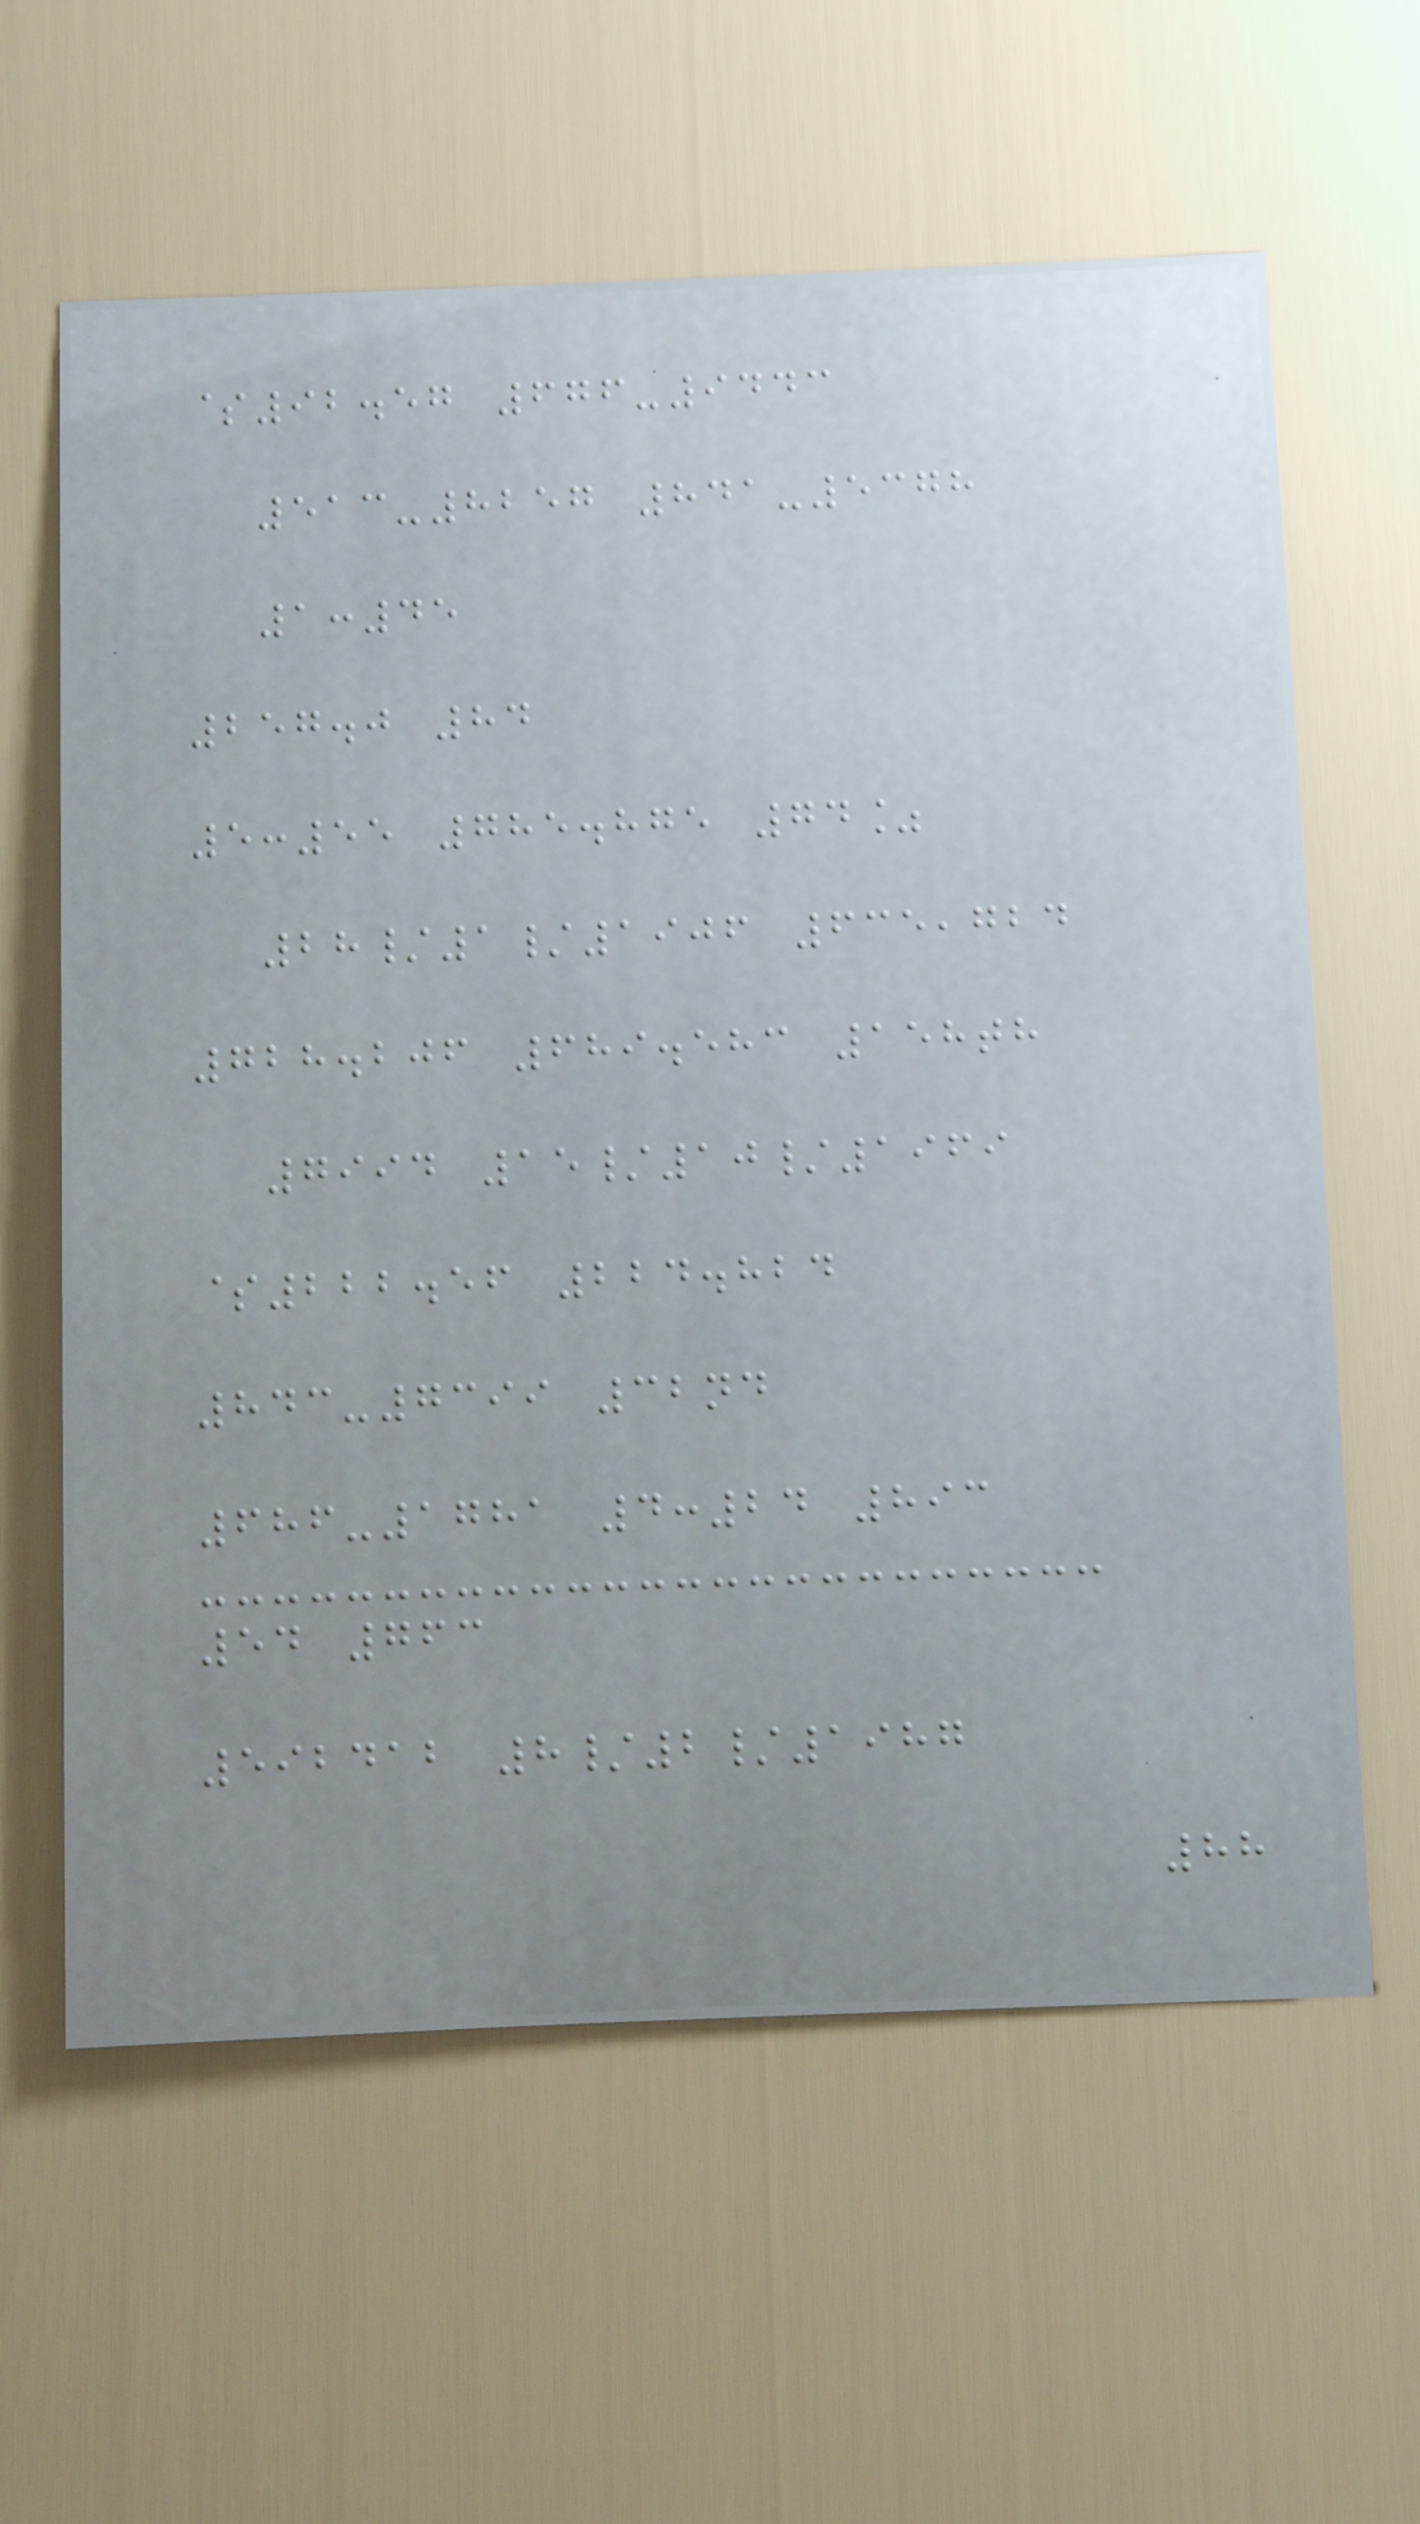$92.57 676-9443
513-8257 841-5378
1:45
257.0 84
5:55 785.875 74%
28/1/1906 635,724
728.206 689.583 158th
7994 15/10/1969
$222.56 224.824
843-7399 32nd
686-1781 4:24 893
54 763
592412 8/2/1987
88
